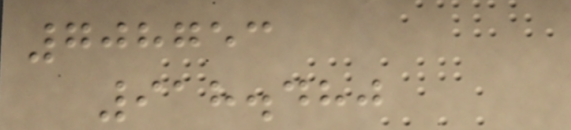708753
918.480
